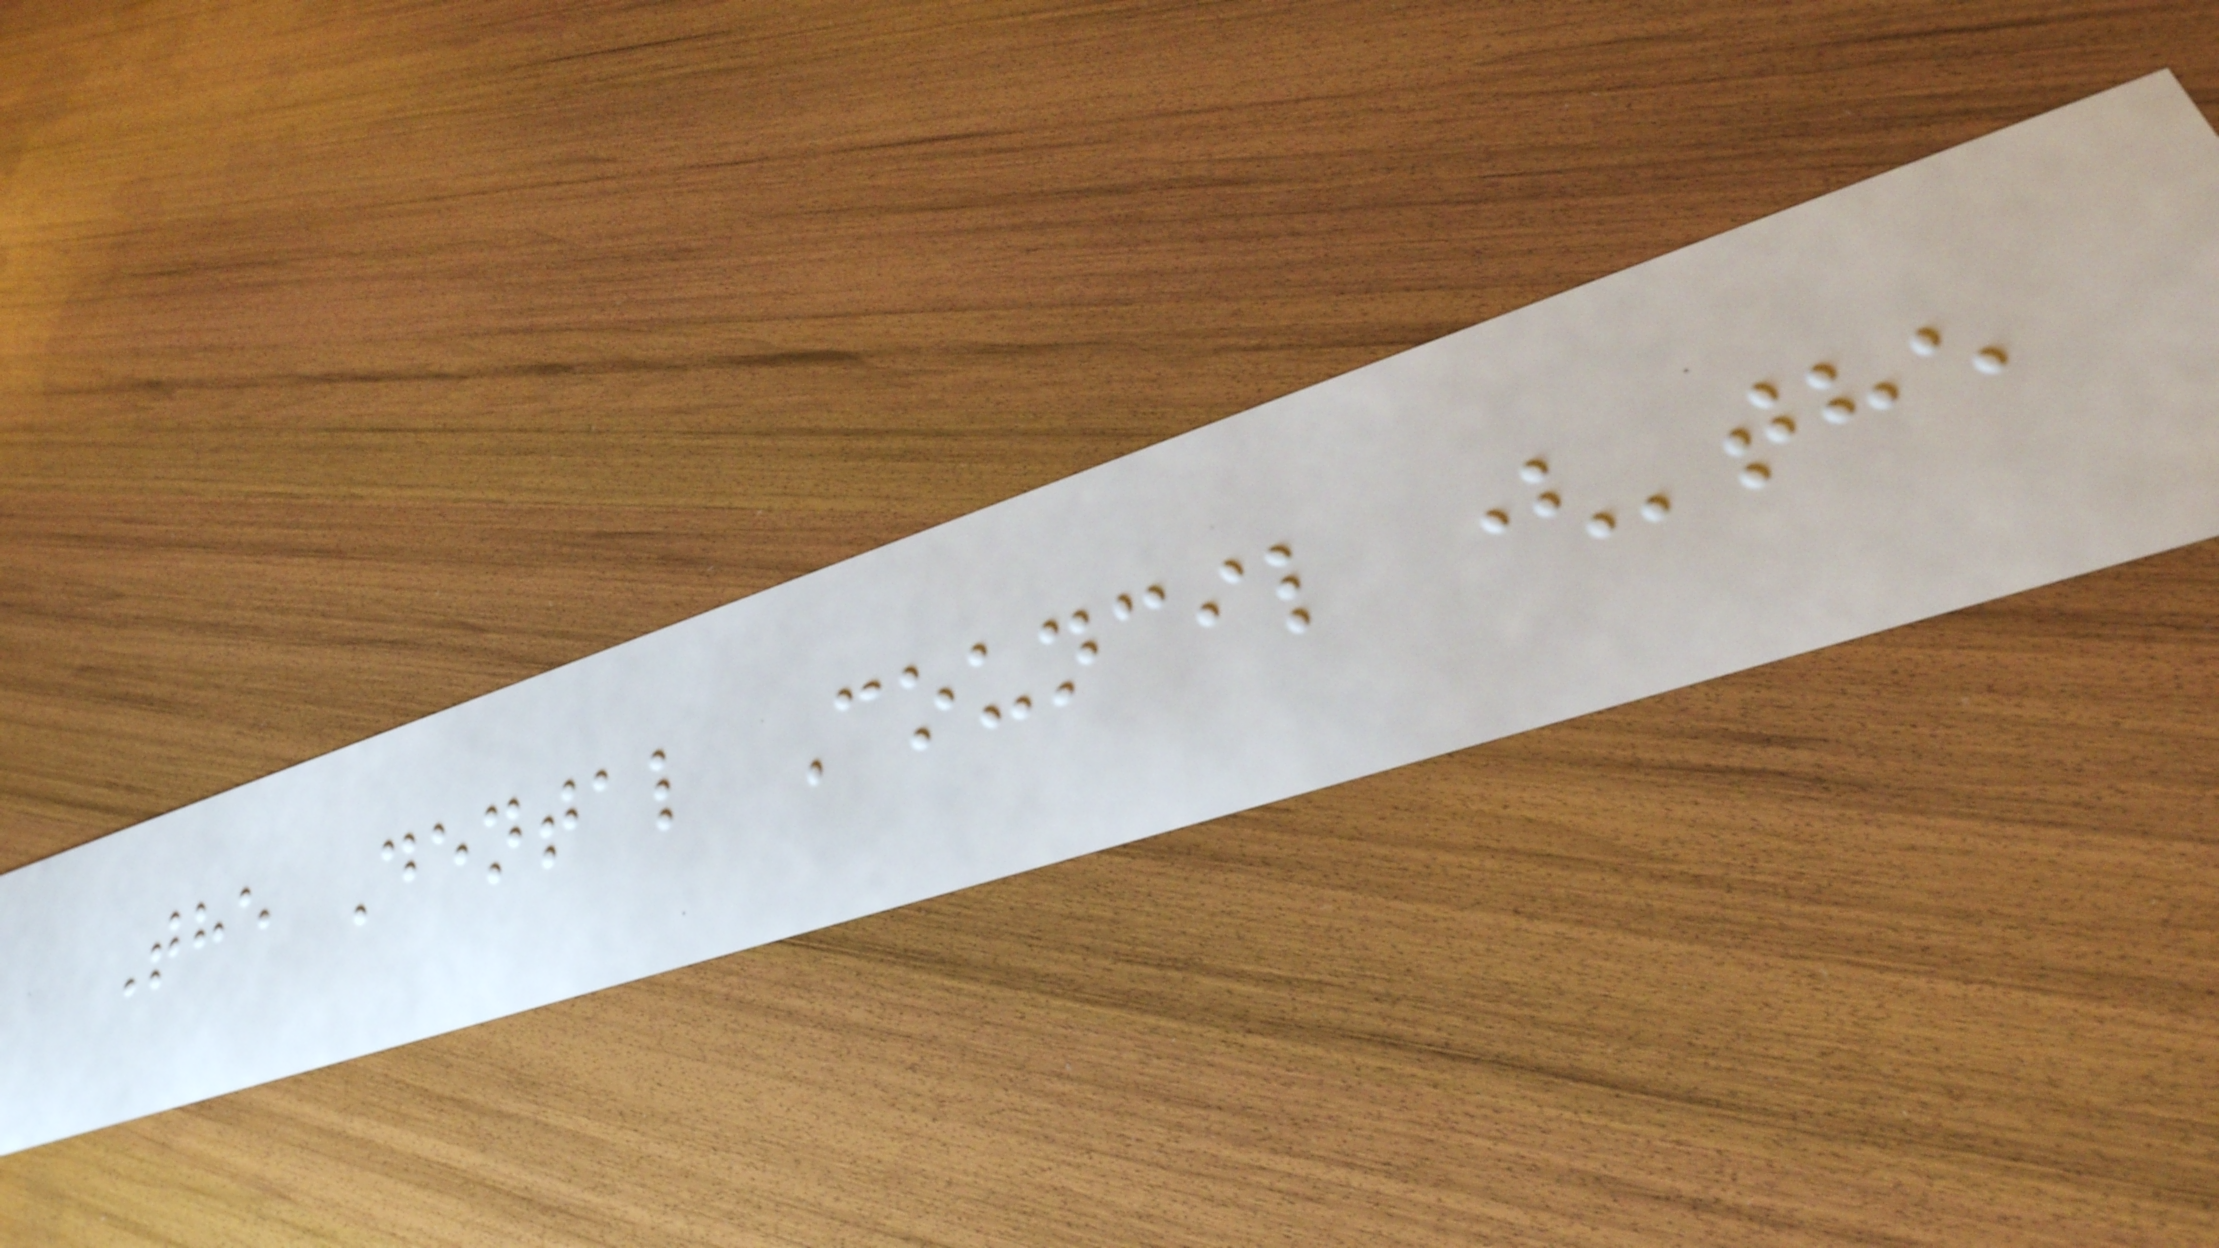The Dental Council ('the
